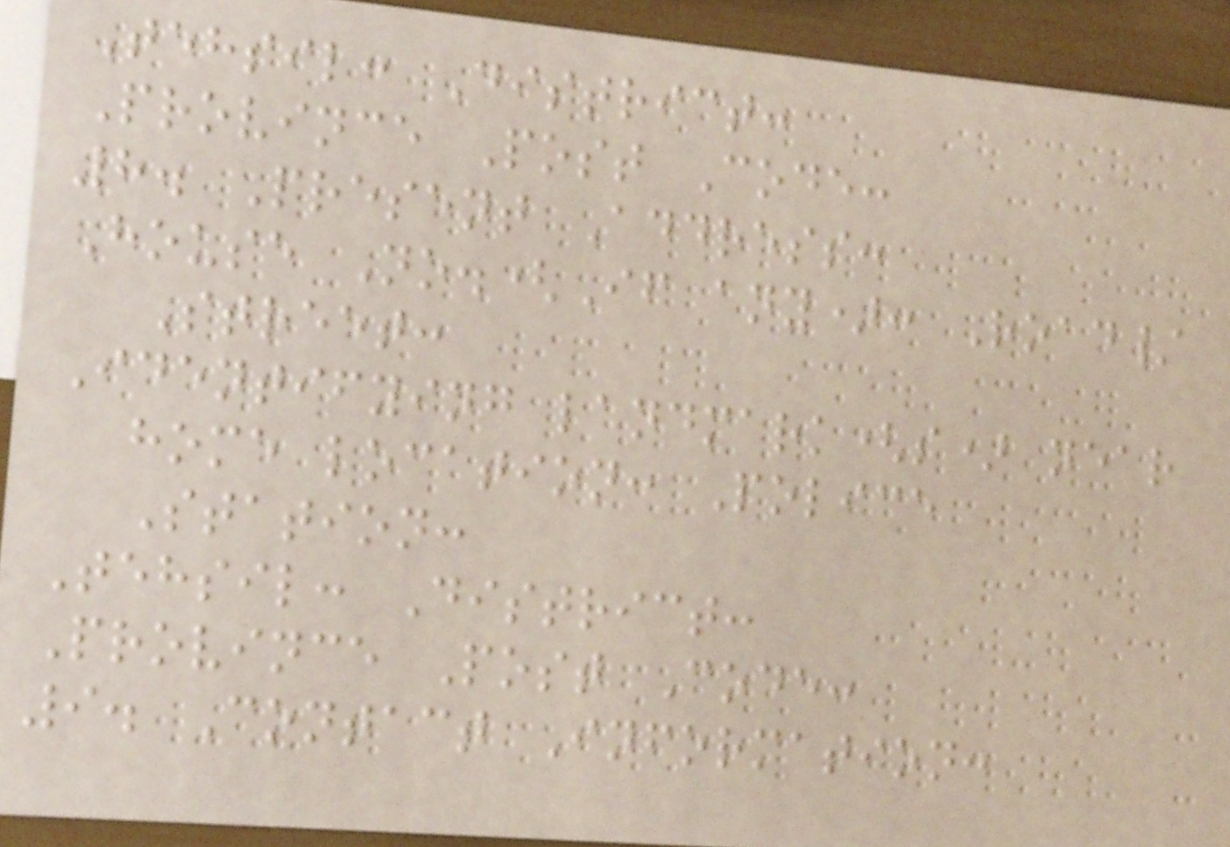Tehsil: District:
Province Post Code:
8. Present Address:
House No.(If any): Road/
Street:
Identifying landmark(s) near
home location: Police
Station:
Tehsil: District:
Province Post Code:
9. Contact Information:
